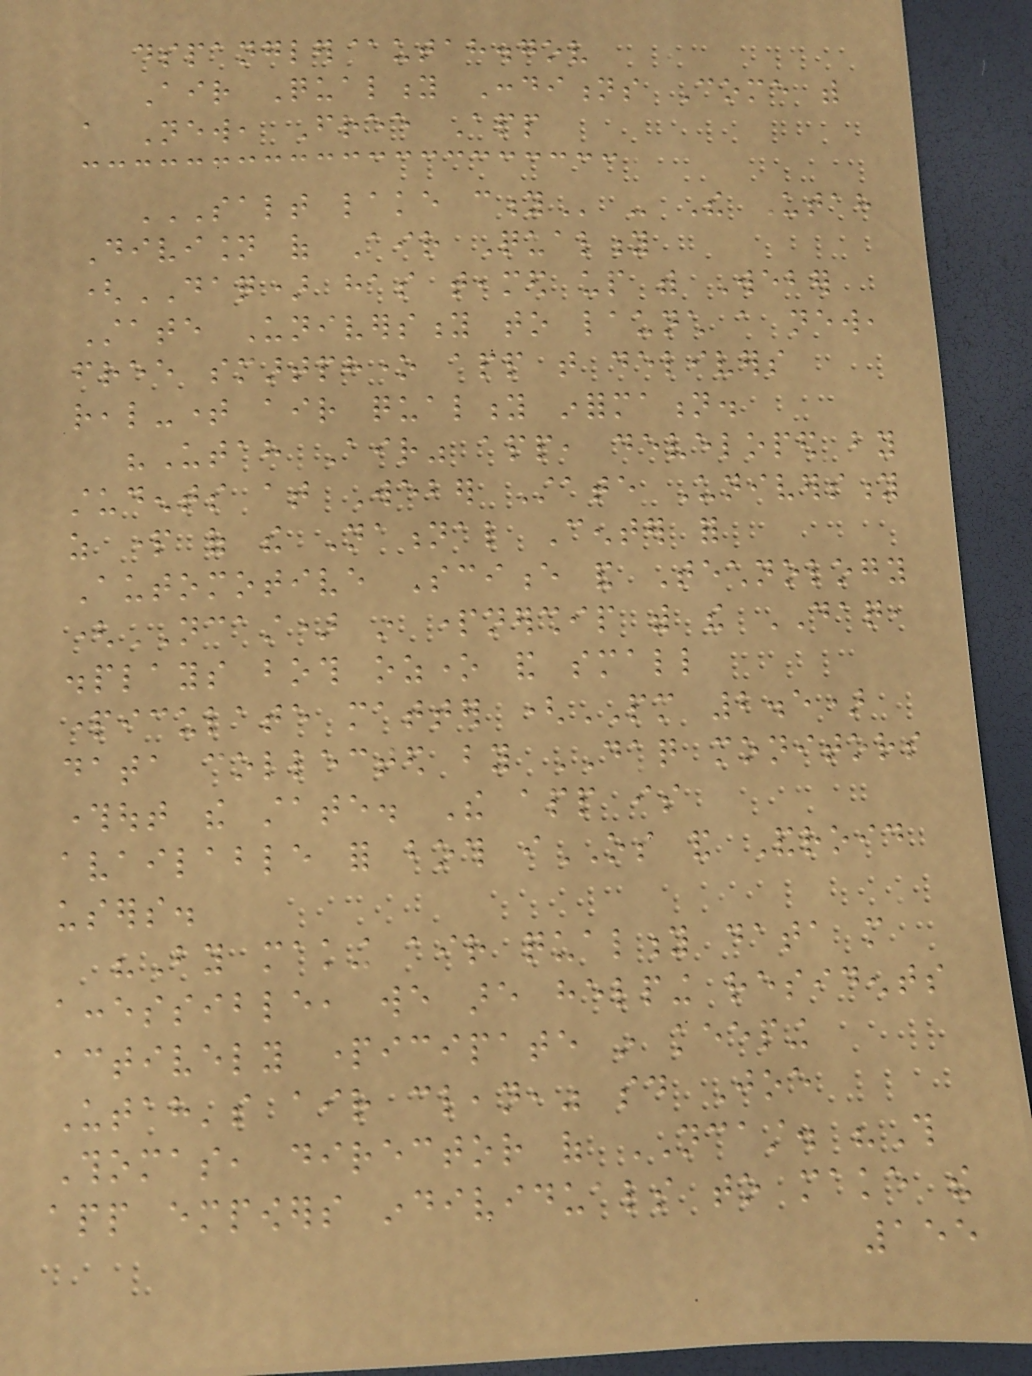dspangler@utah.gov
Air Quality Conditions Come with
a New, Free App
SALT LAKE CITY - The Utah
Division of Air Quality
(DAQ) has teamed up with Weber
State University to launch a new,
free smartphone app that delivers
real-time air quality information.
"Utah Air" app, developed by
students at Weber State University
as part of the National Center for
Automotive Science and Technology
(NCAST) in partnership with the DAQ,
displays both ozone and small
particulate matter (PM 2.5)
data collected by DAQ monitors
throughout the state. The app is
available for both iOS and Android
users.
"By making air quality data more
accessible, we are helping residents
actively participate in keeping
Utah's air clean," said Joe
Thomas, director of NCAST. "This
app empowers individuals to make the
155
